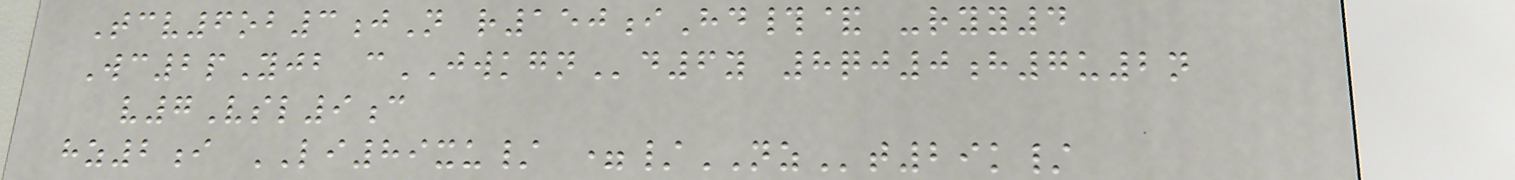Tcv6ob3jN r150iHd#& -ryy4
Wc2pYjb cJWKGNd6y 8qj0h7u2n
v7Vsl9c
hz2i LI89xu/ =/NZt29k/
